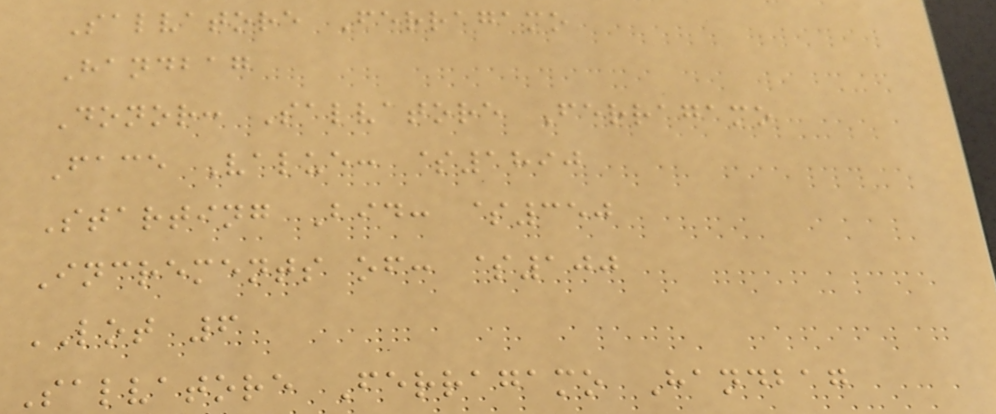Salvatore Ferragamo
Handbag
Donor: Salvatore Ferragamo
Face Value: $1890
Starting Bid: $350
Increments of: $100
LOT 6
Salvatore Ferragamo Handbag
